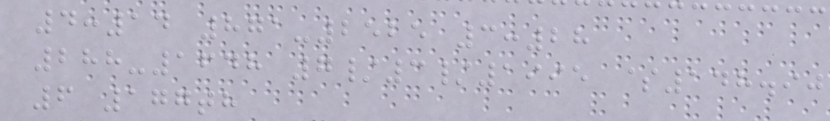4:14 871-2525 3:28
288-1648 7/3/1995 $148.90
6 177th
